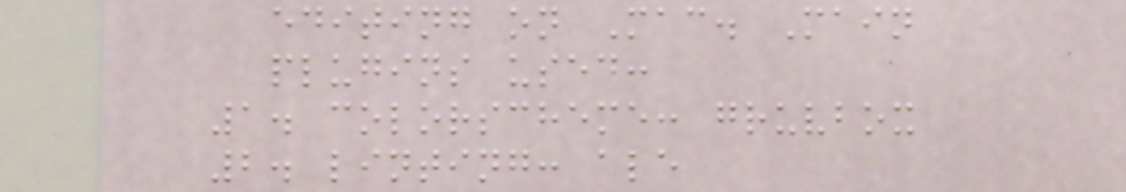editing on Mac. Main
plugins used:
1. colorscheme: gruvbox
2. linting: ale
